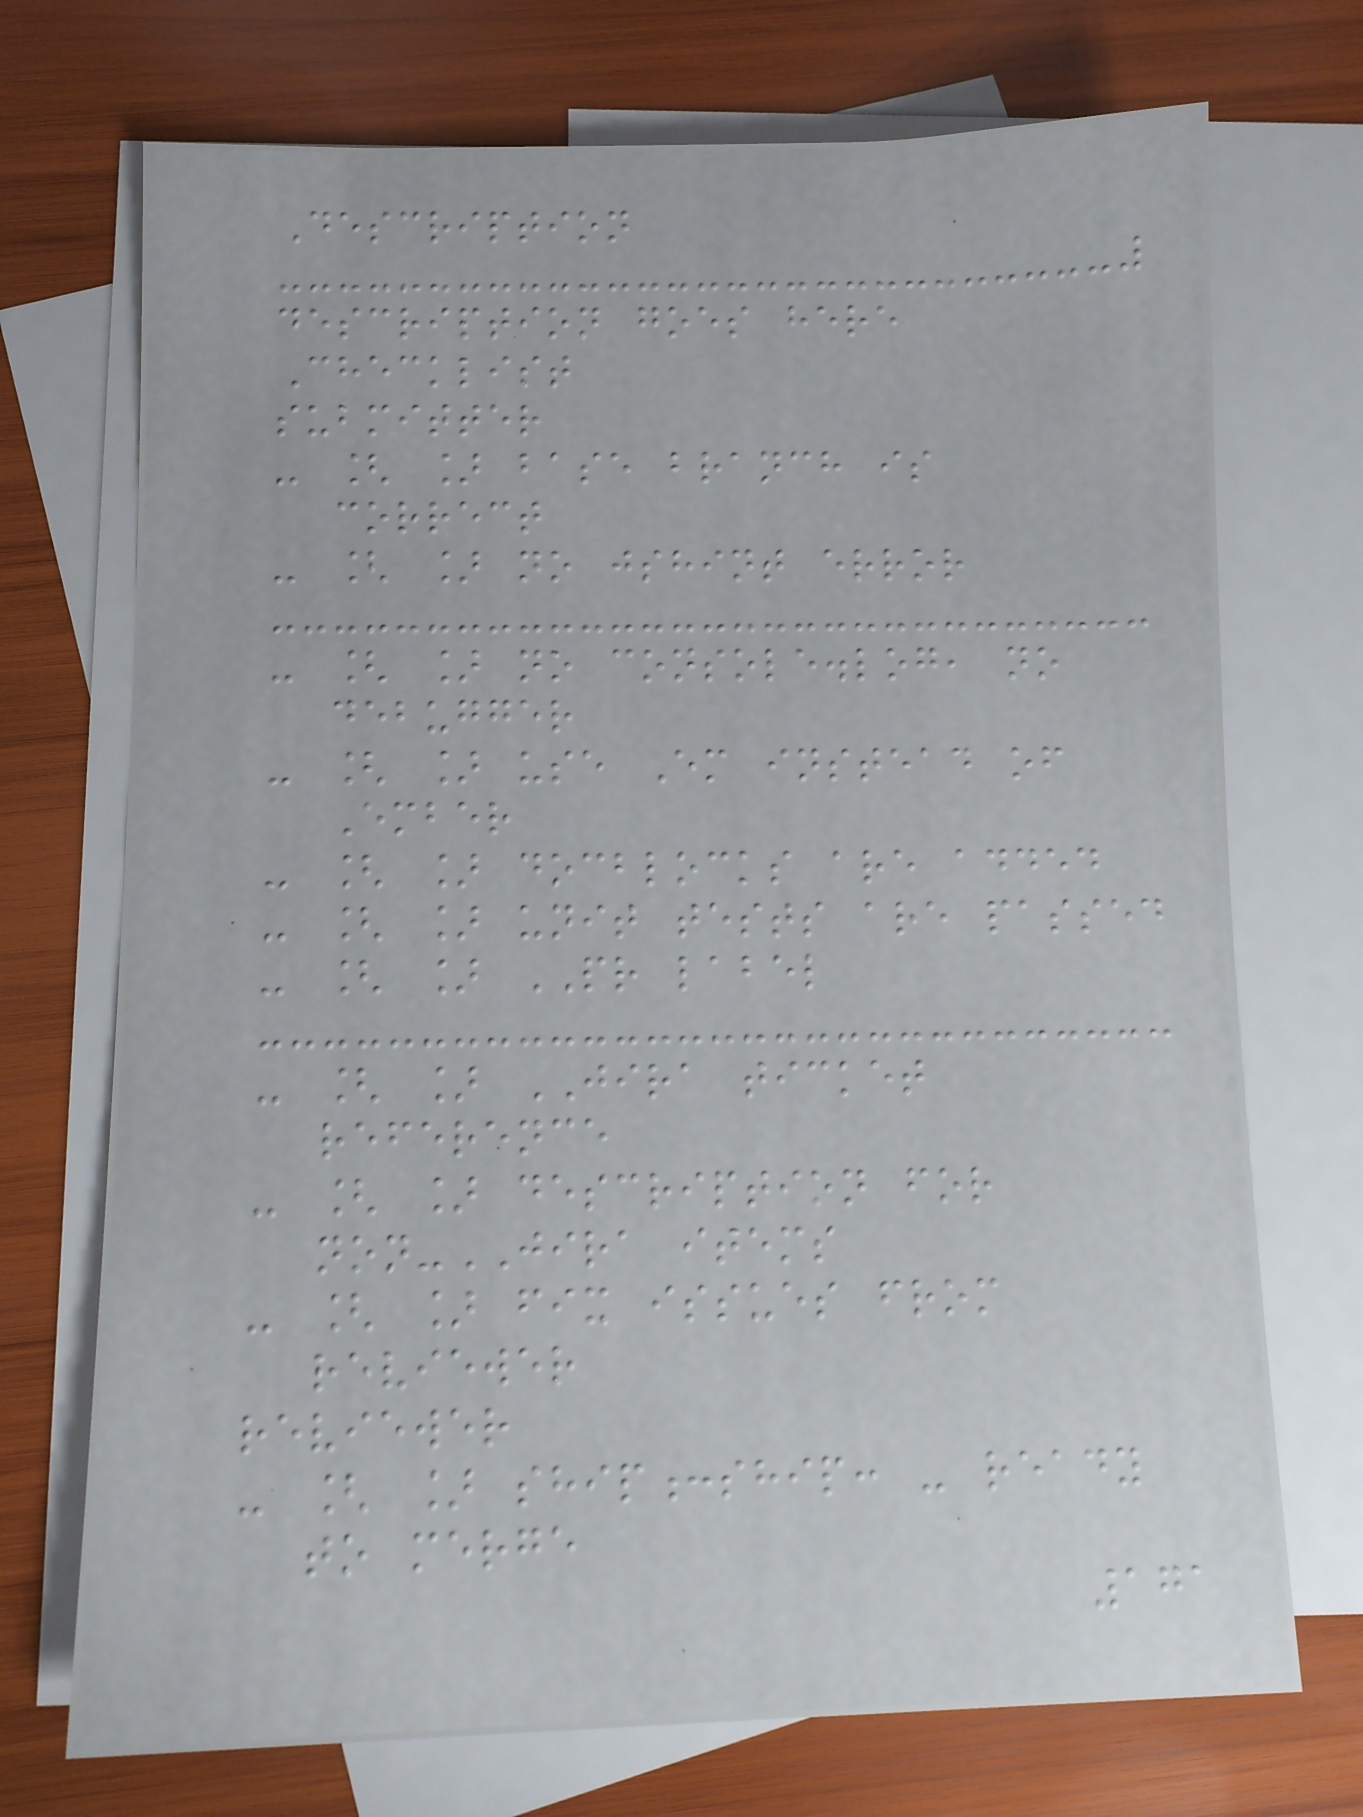Description
description goes here
Checklist
submitter
- [ ] base branch is
correct
- [ ] no jshint error
- [ ] no console.log, no
debugger
- [ ] use Em instead of
Ember
- [ ] docblocks are added
- [ ] unit tests are passed
- [ ] PR label
- [ ] JIRA ticket
reference
- [ ] description for
non-JIRA items
- [ ] fix issues from
reviewer
reviewer
- [ ] ship:ship: - ready
to merge
171
